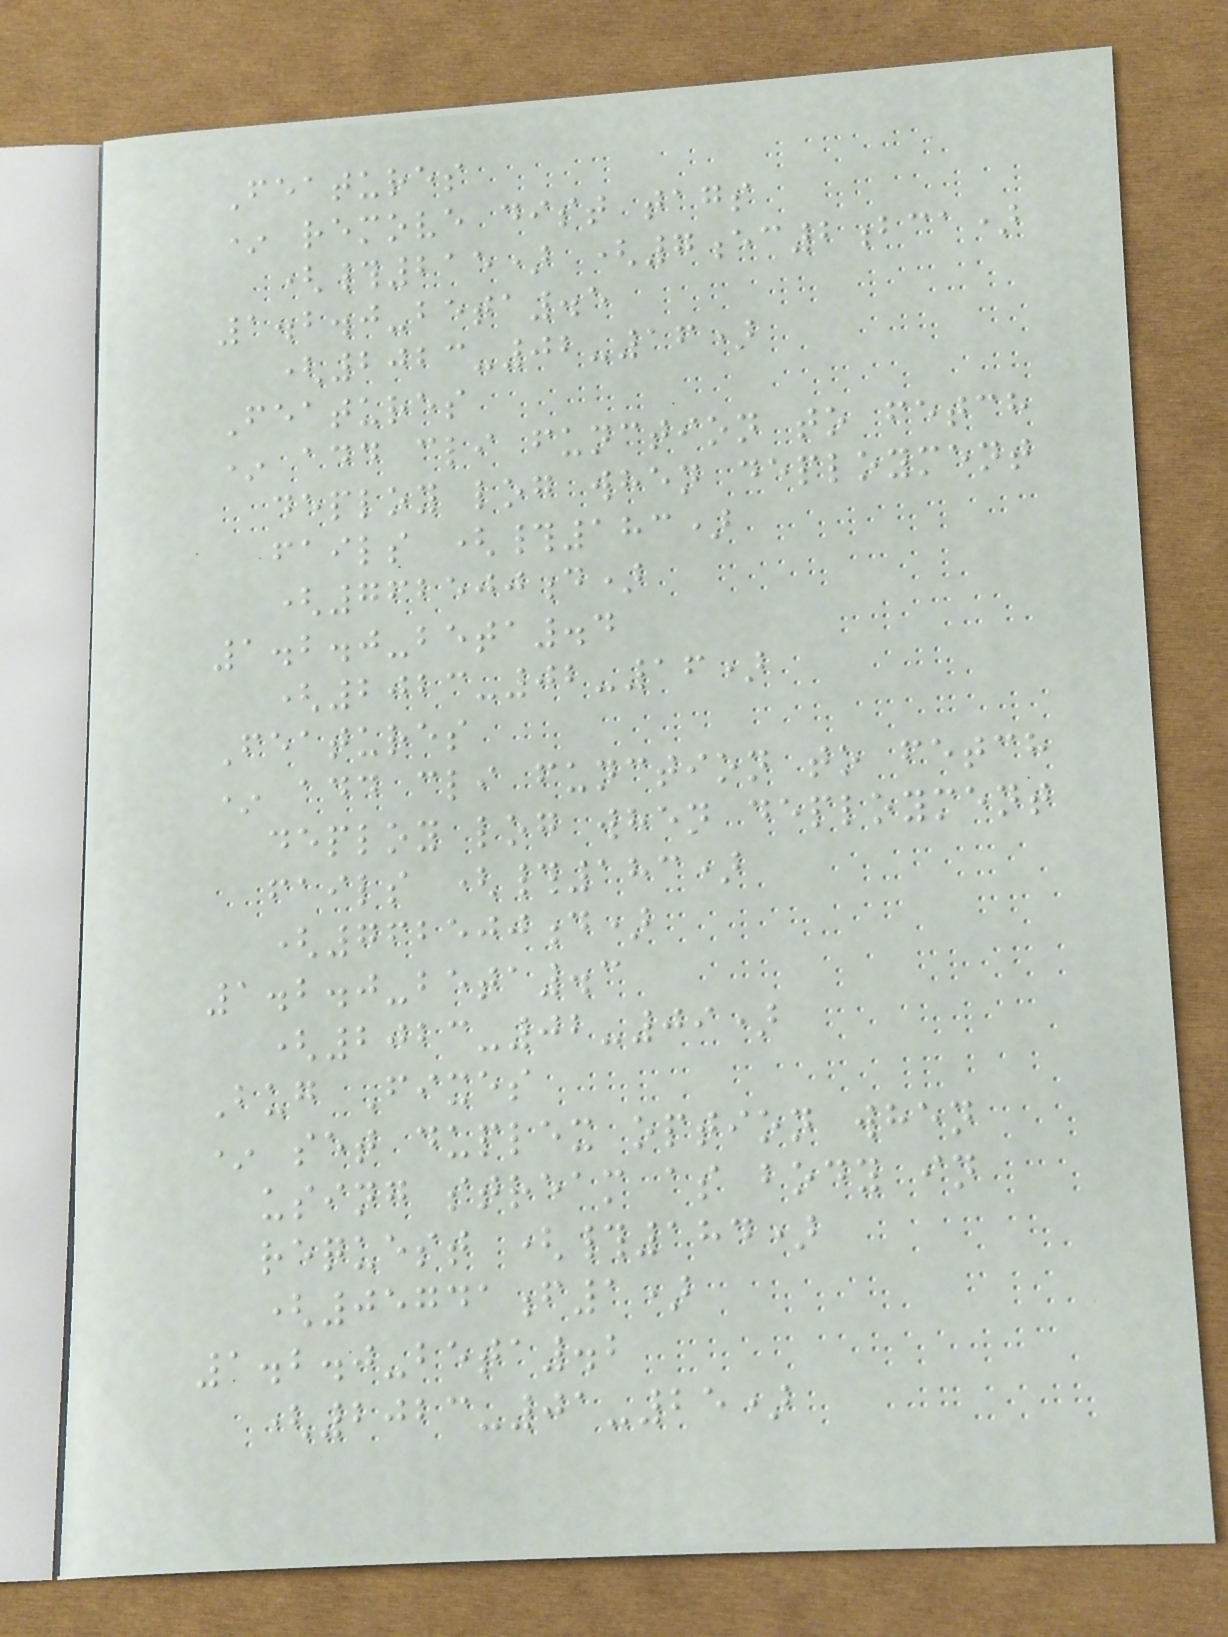Features
* remove dist tags
(#215) (7ec2bca)
1.2.0-beta.5
(2023-02-16)
Features
* add cli function to fetch
deploy log when deployment
fails (#183)
(762500d)
1.2.0-beta.4
(2023-02-16)
Features
* add cli function to fetch
deploy log when deployment
fails (#183)
(762500d)
1.2.0-beta.3
(2023-02-09)
Bug Fixes
* set duplex option when
using stream as body in
request (#184)
(05741f1)
1.2.0-beta.2
(2023-01-25)
